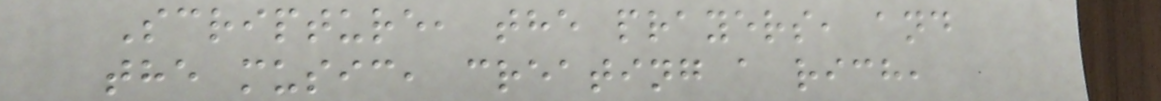Scripture, the prayers, and
the music, creating a rich,
